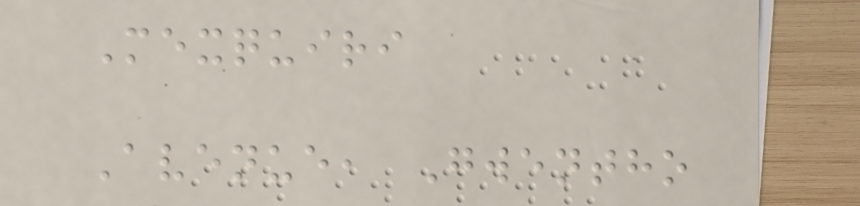Mexquiri
Avenue, Gwentho
